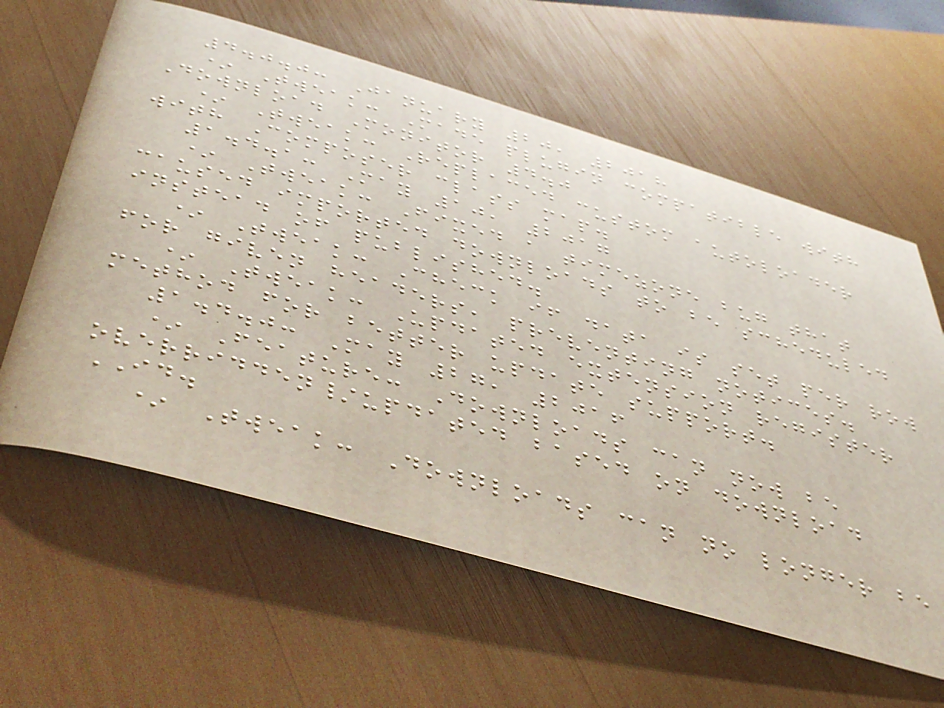4.0.0: January 20, 2018
* Tweak: Made plugin compatible with
Download Monitor 4.0
* Tweak: Replaced custom autoloader
with Composer class map.
1.4.1: May 10, 2017
* Tweak: Fixed a timezone bug that
caused imported downloads to be scheduled
instead of published.
* Tweak: Check if data is set per row
for given headers, preventing notices.
* Tweak: Updated extension register
method for better update support.
1.4.0: May 27, 2016
* Feature: Downloads can now be
overridden/updated based on download
ID.
* Tweak: Downloads can no longer be
